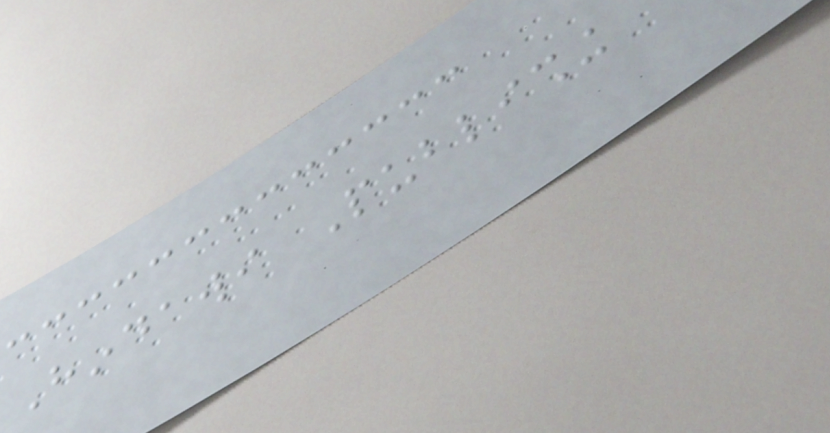Hindawi Publishing
